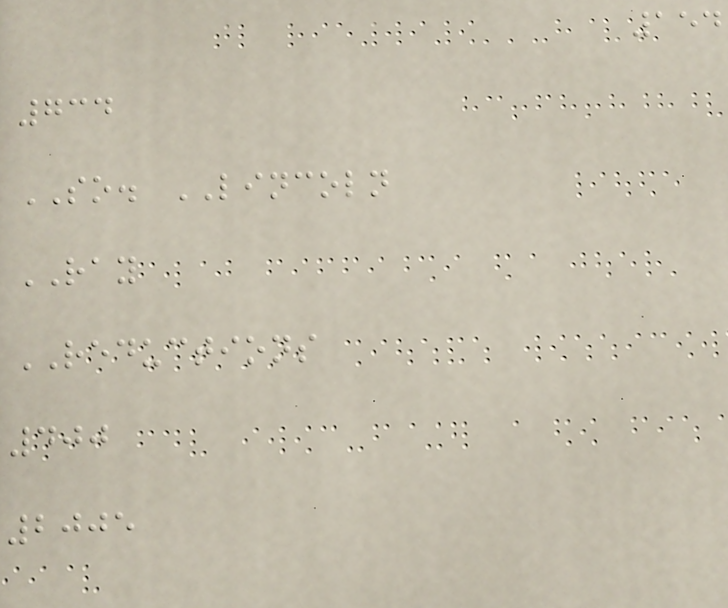154
734
SO. LINCOLN
RAY
REDUCTIONS
400
2005
